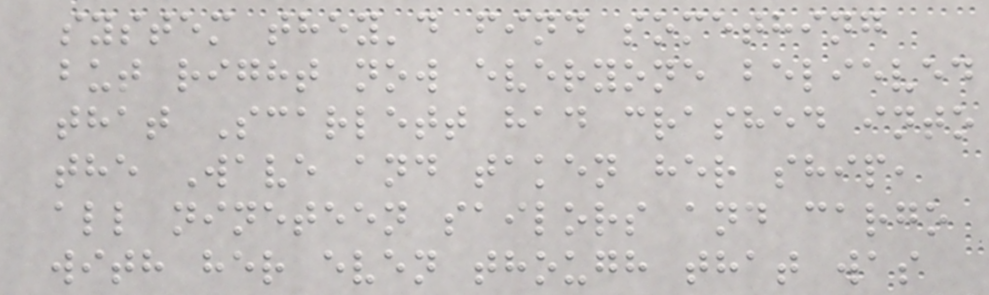system they'd find something
but right now everyone believed
that Scarlett had crashed into
the Wave and taken her ship,
all nineteen sailors and cargo
with her even though that was
